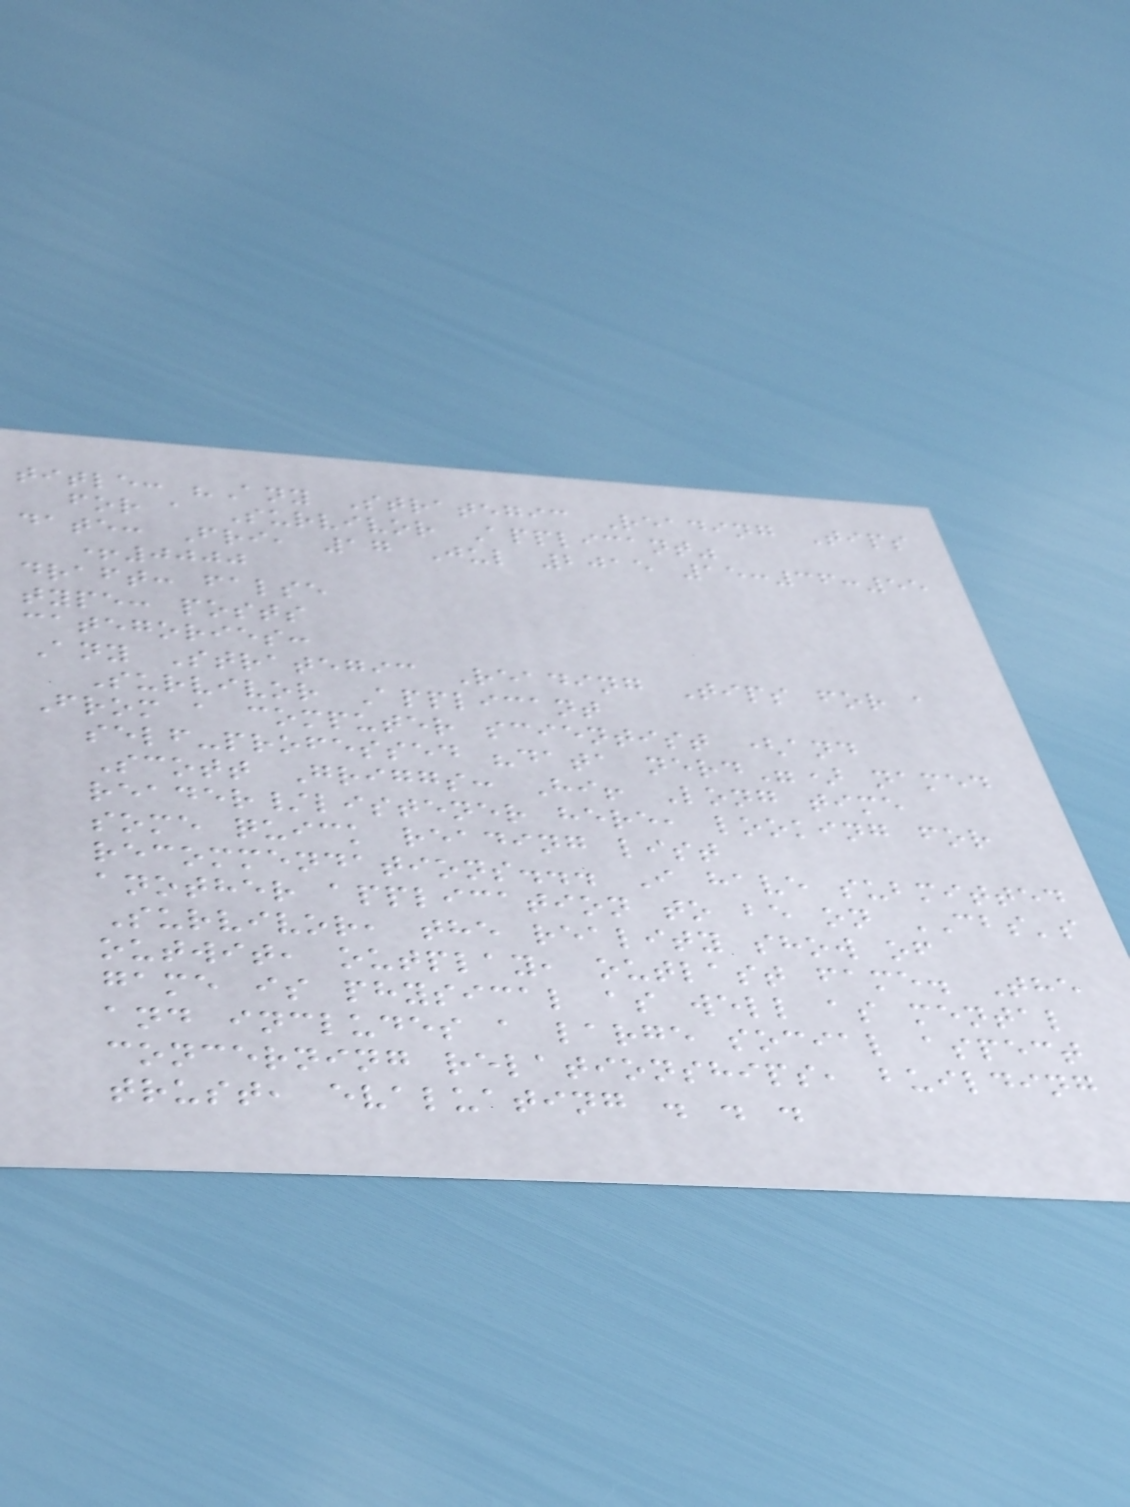title: "Any Strategic Reading Tips
for a Survivor Applicant"
date: Fri, 17 Jul 2015 15:36:55
+0000
draft: false
type: posts
categories:
Any Strategic Reading Tips for a
Survivor Applicant
From a computer scientist (and
self-professed "data nerd") named
Scott Griggs: Hi! Long time
reader/listener here, looking for
some quick reading list
recommendations... I have submitted
another application to be on CBS's
Survivor, the reality show of
outwit, outplay, outlast fame. The
game is physical as well as mental
and includes a large social aspect
concerning relationships, building
trust, evaluating . . .
